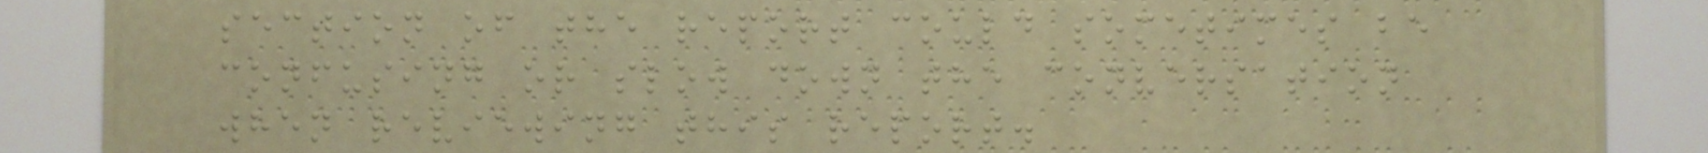section of the report could sometimes be
confusing or slow down the conversation
when reviewing this report.
